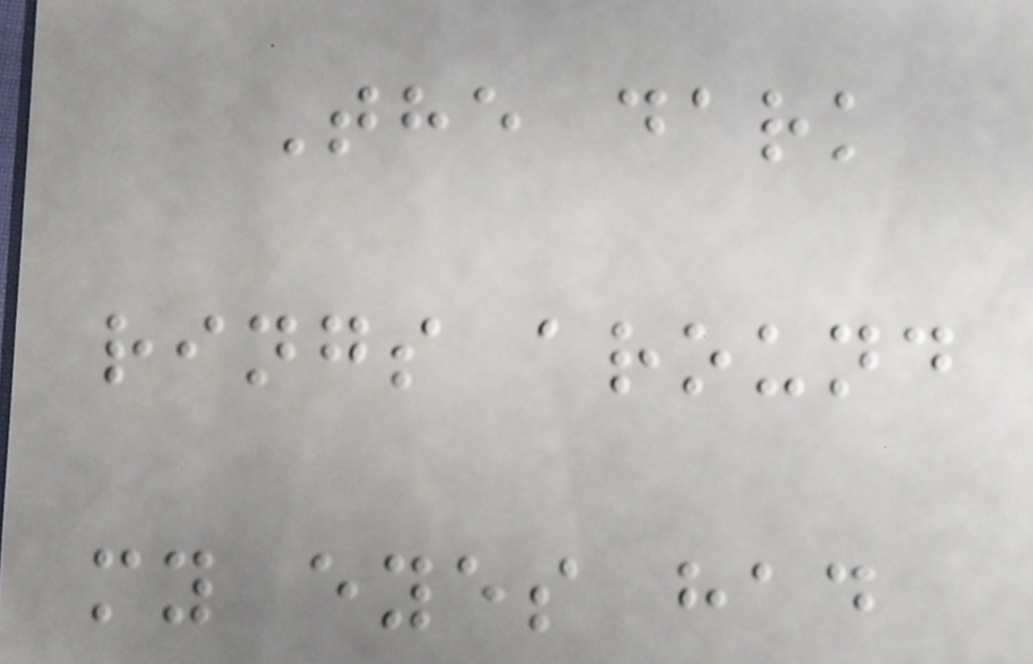The dark
rings around
my eyes had
